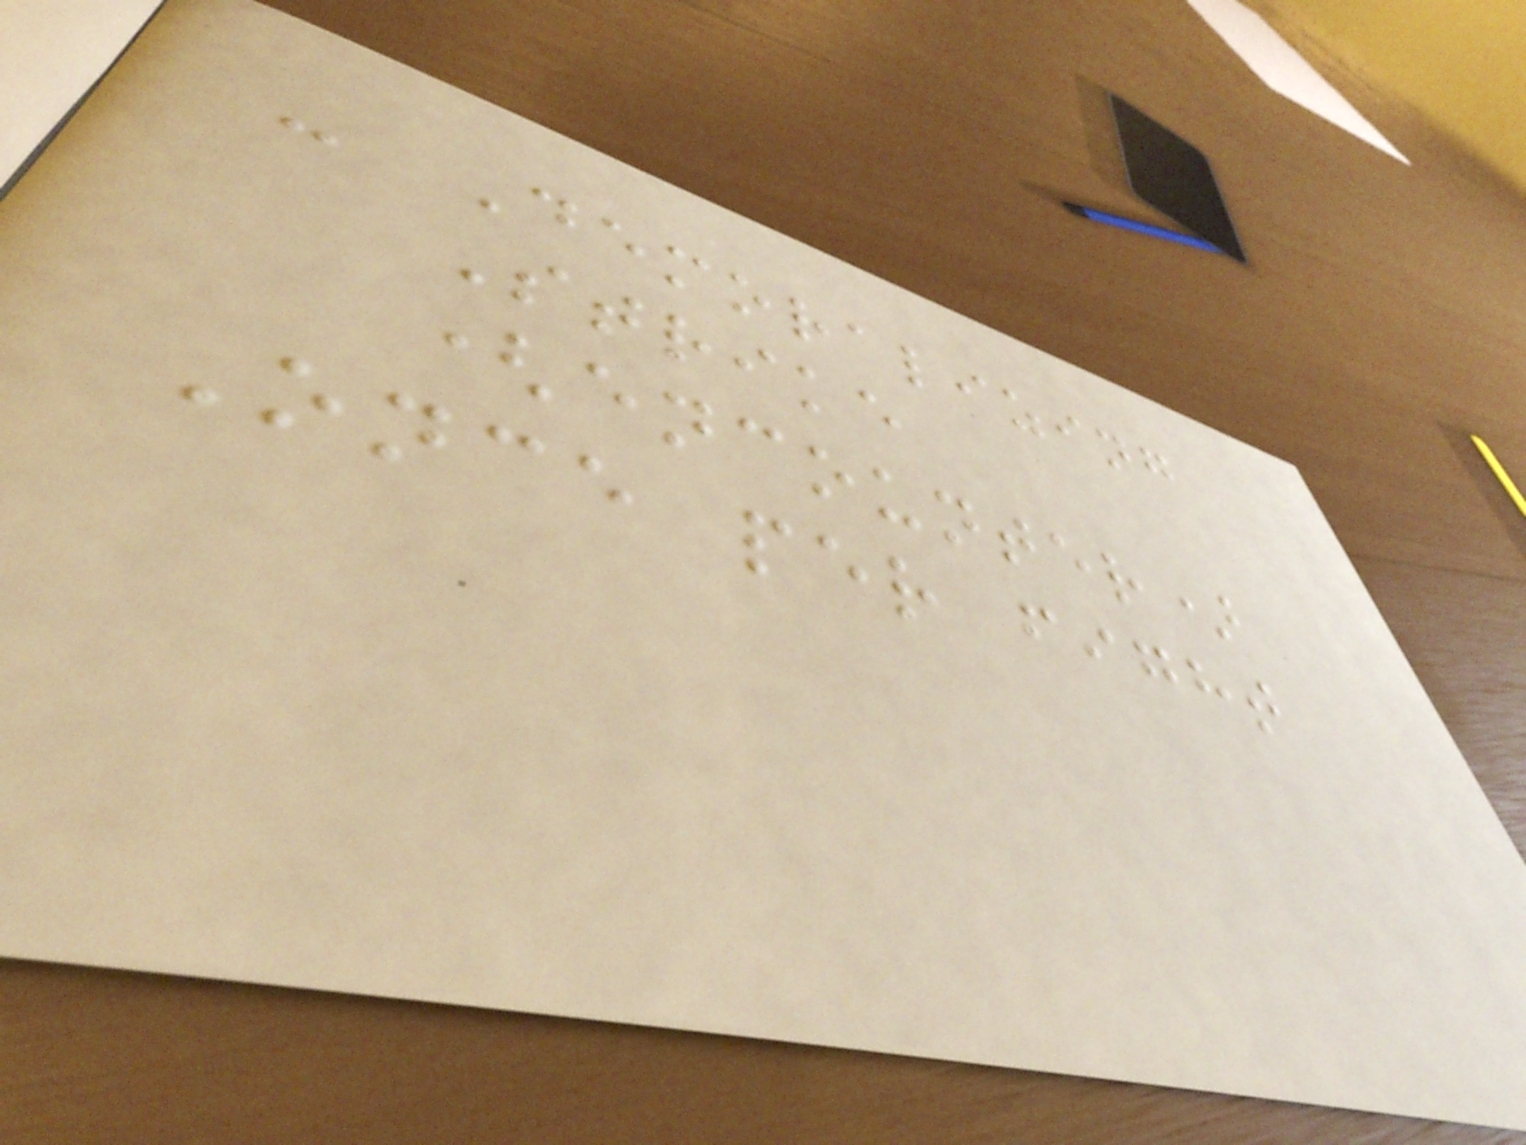- Demoralizing
Strike
(encounter)
Once per fight
